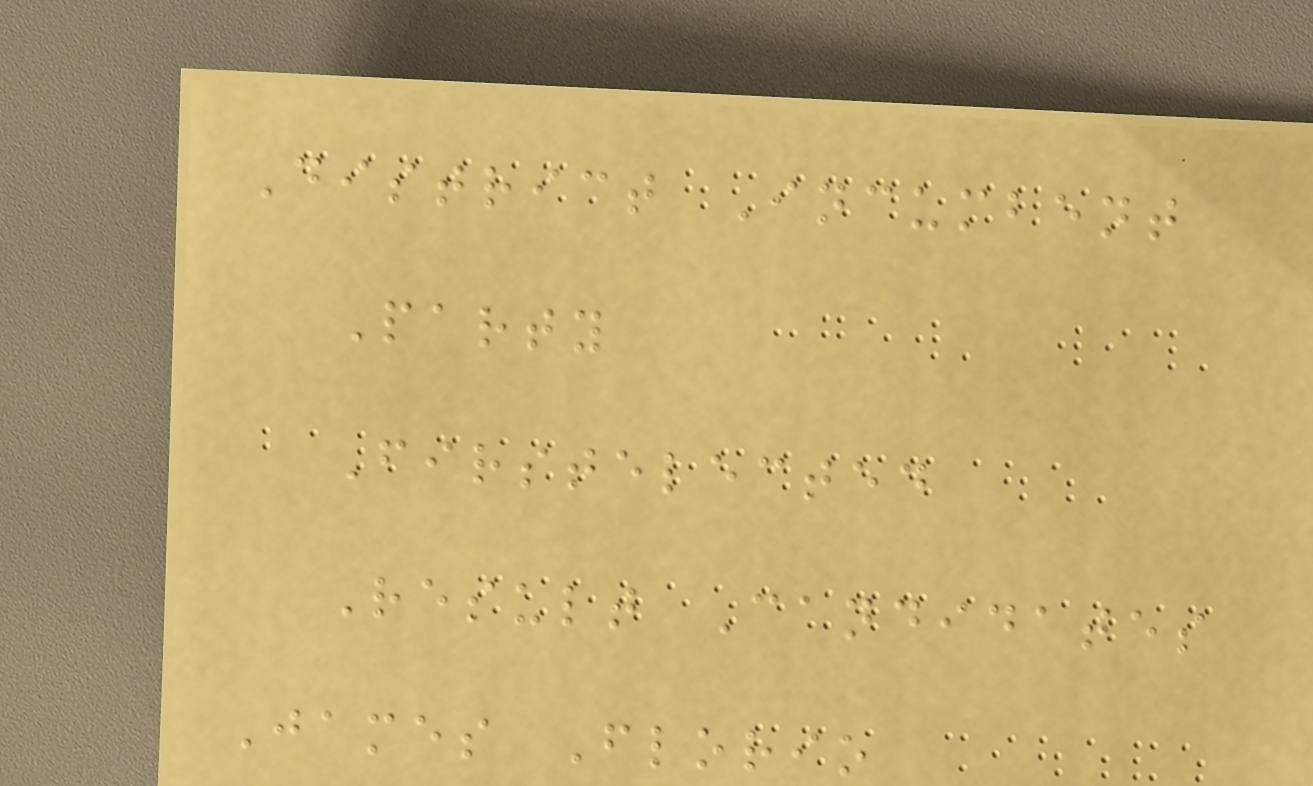District Incumbent
Party
Firstelected
Result Candidates
James Florio
